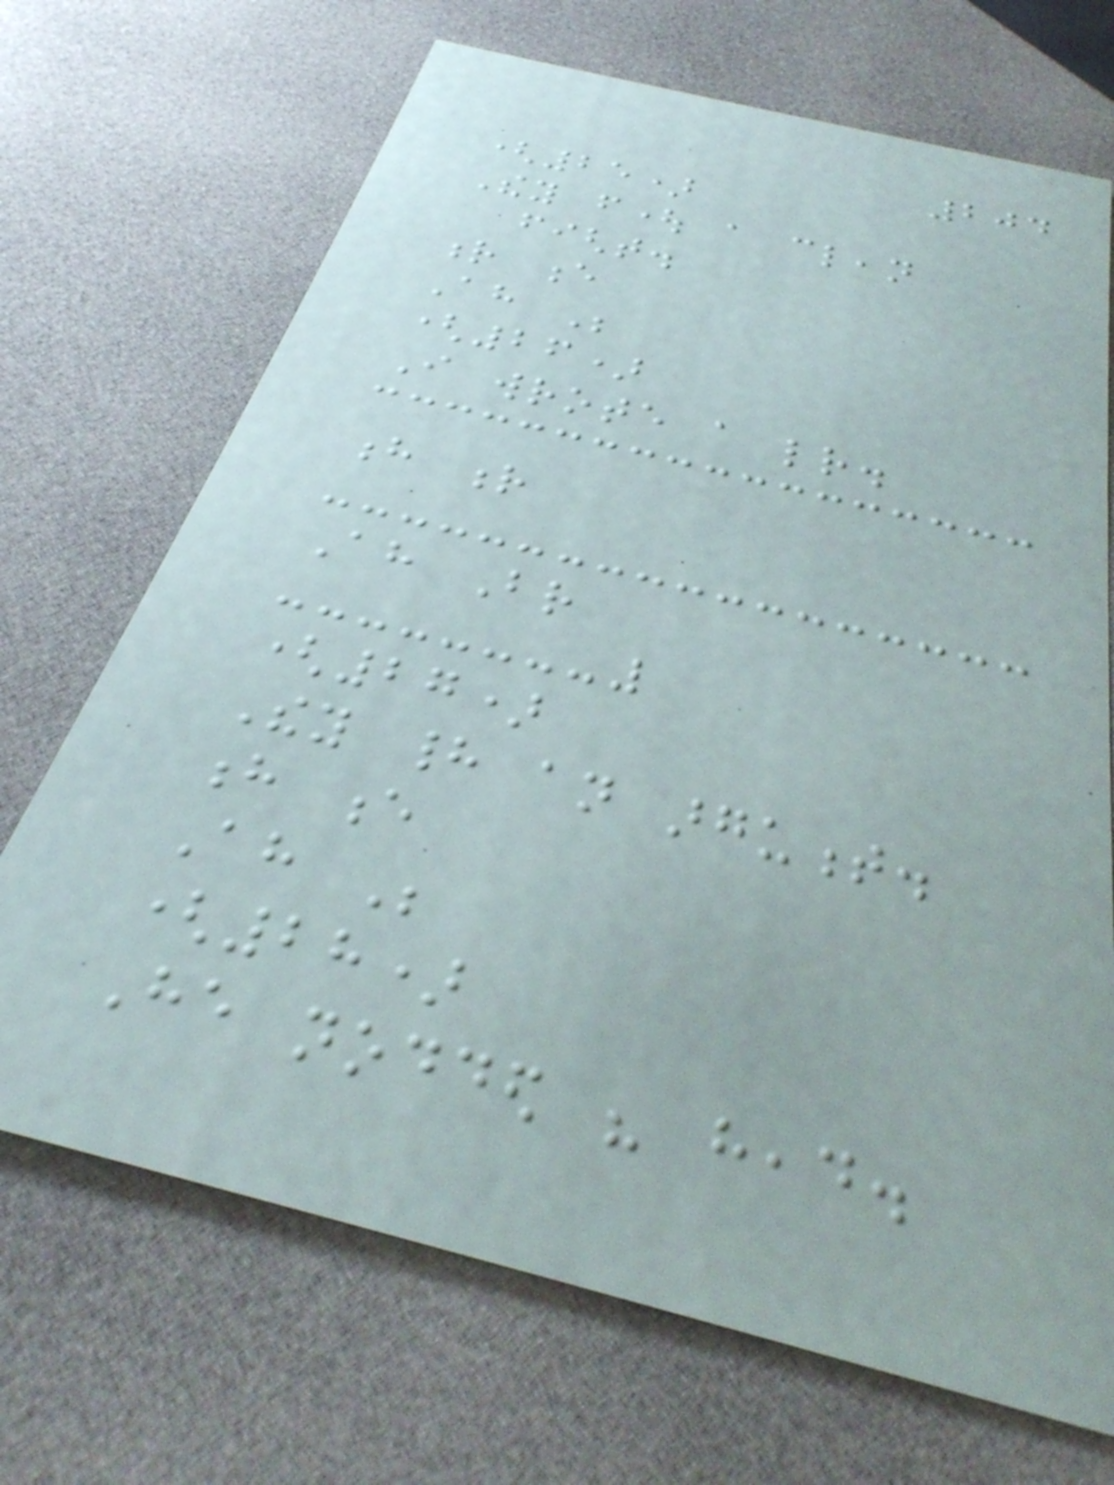204
(25)
They fought a clean
fight.
r e
Ah Be
(26)
I wrote a letter.
h r
Ah Br
(27)
They had an argument.
h e
Ah Be
(28)
He nodded his head.
